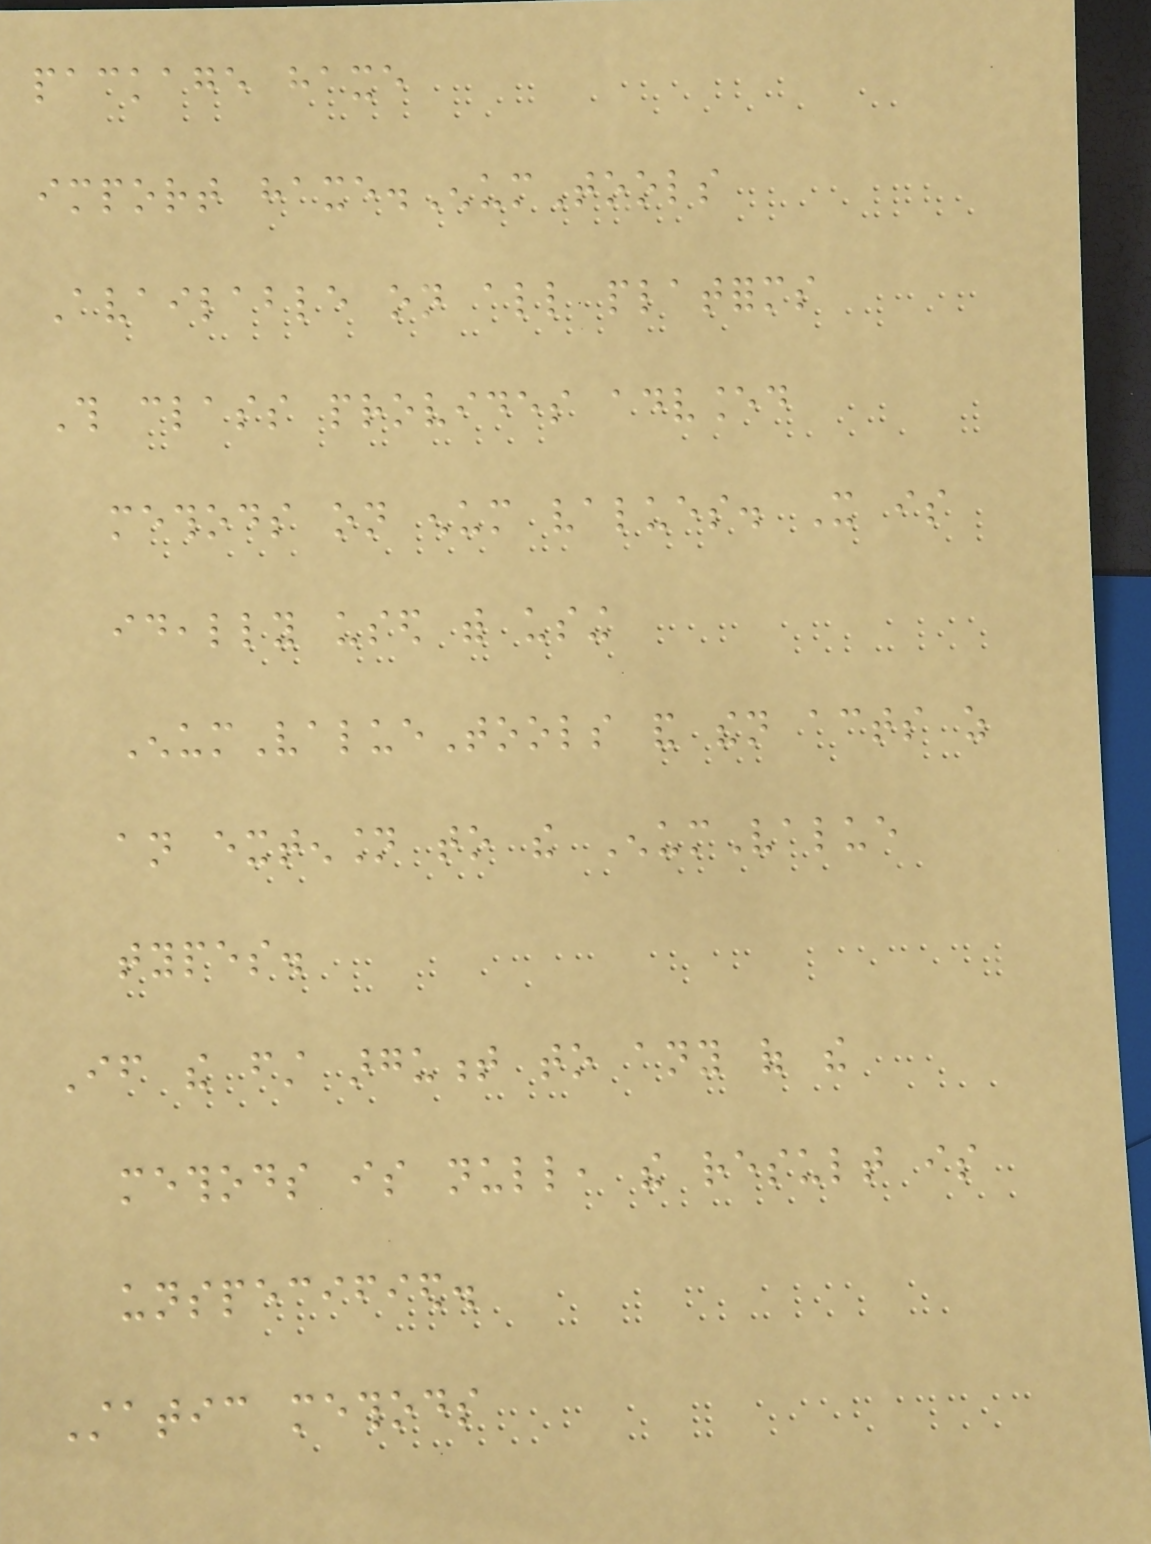package haxe
import haxe.EnumTools
Available on all platforms
This class provides advanced
methods on enum values. It is
ideally used with using
EnumValueTools and then acts as
an extension to the EnumValue
types.
If the first argument to any of the
methods is null, the result is
unspecified.
Static methods
